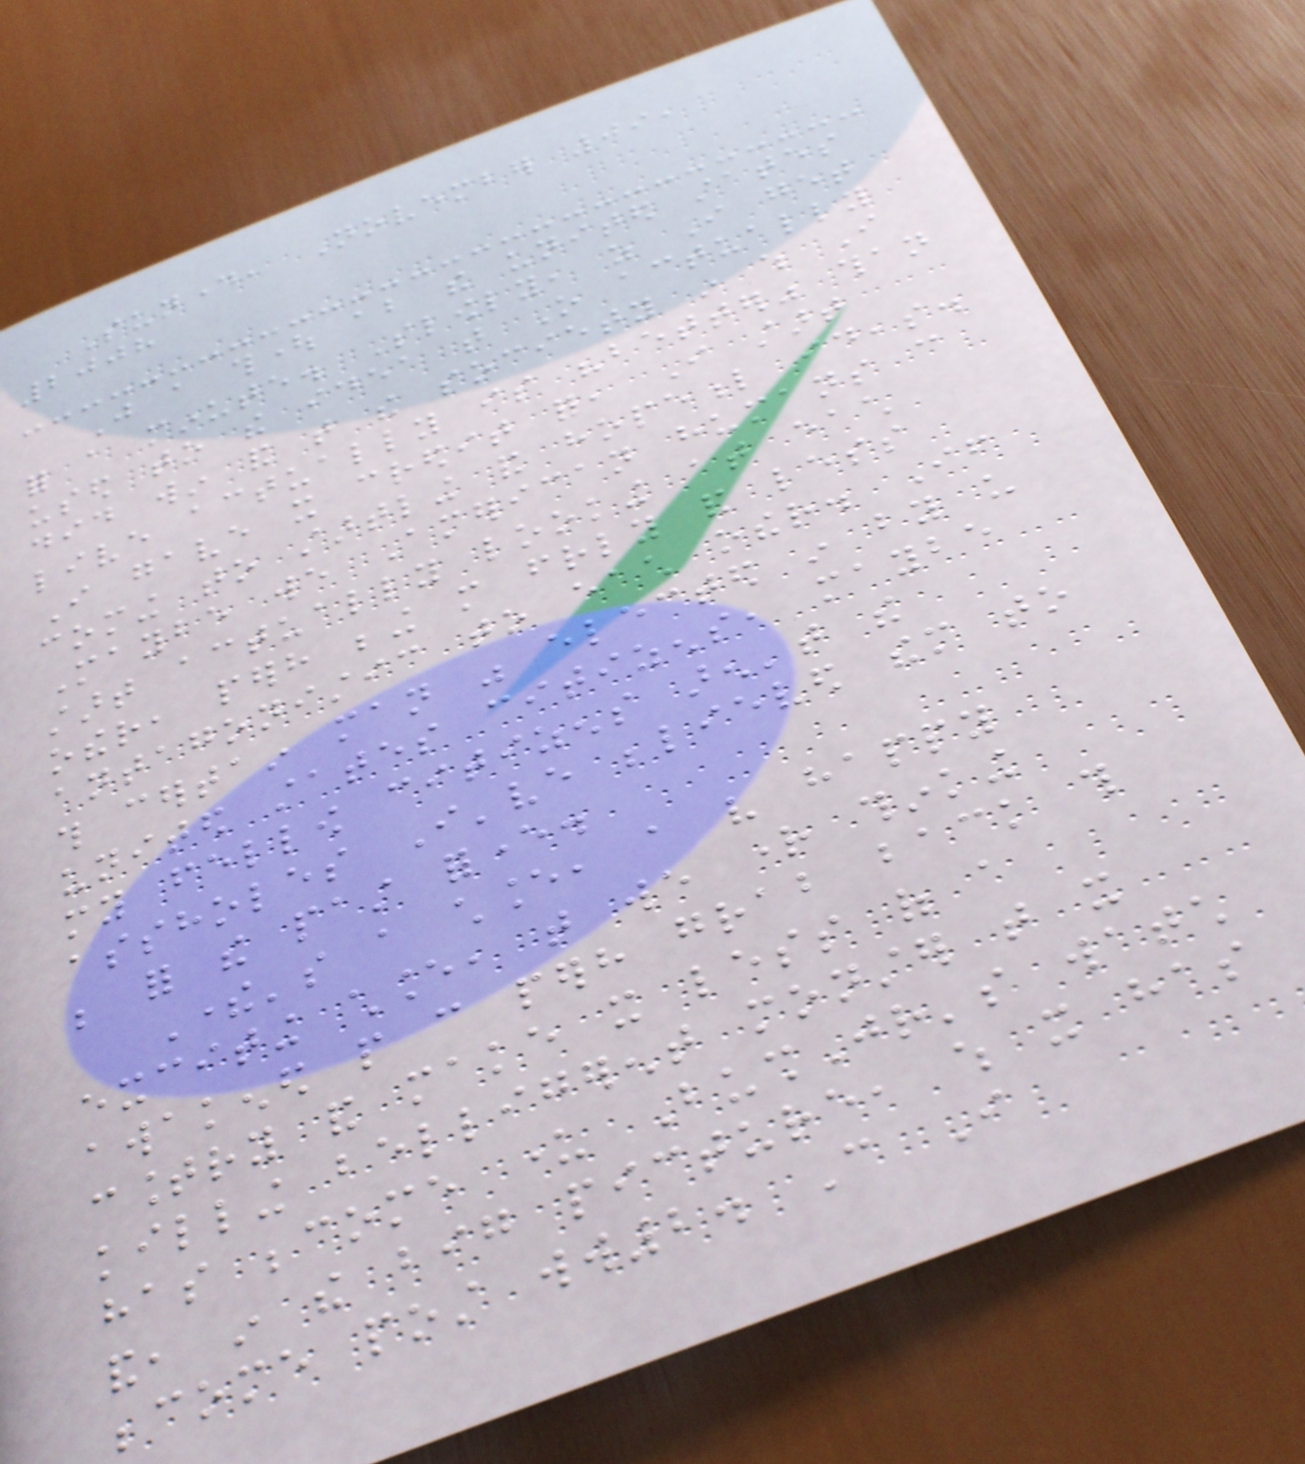Sunday, November 09,
2008
Just a thought about the united states
for a minute. Slowly, as I get
used to the idea that O actually
did win and that the society in which I
live actually is "better" than
I gave it credit for, I start
coming to startling and hopeful ideas.
Maybe we American humans can
start actually looking at each
other, perhaps being more friendly and less
antagonistic to each other. If
this certain man was elected in by us
united states citizens, maybe
my fellow citizens aren't the
assholes I've believed them to
be for the past forever.
There's a chance, a very happy
exciting chance, that we right thinking
awakened people can perhaps grab back this
country and make it less of a
killing belligerent monster that it
has become under BushJr's watch
and, in the big picture, which it has
become post ww2. Can I
